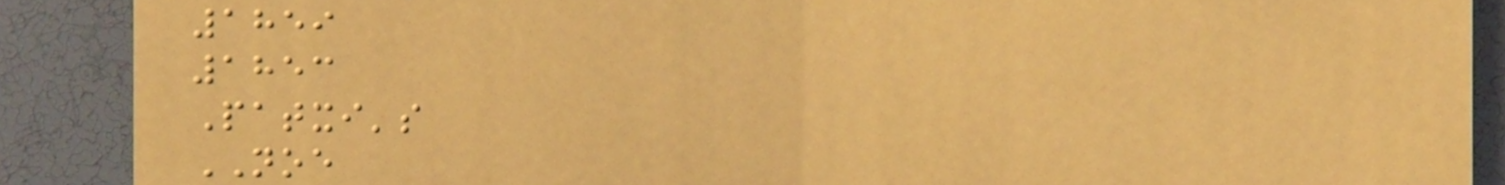1859
1853
Patxi's
NOE
